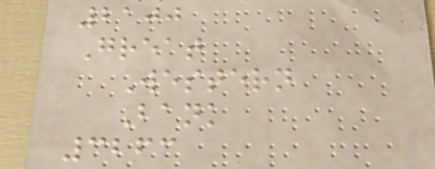2100
Great
Western
Bank
3263
